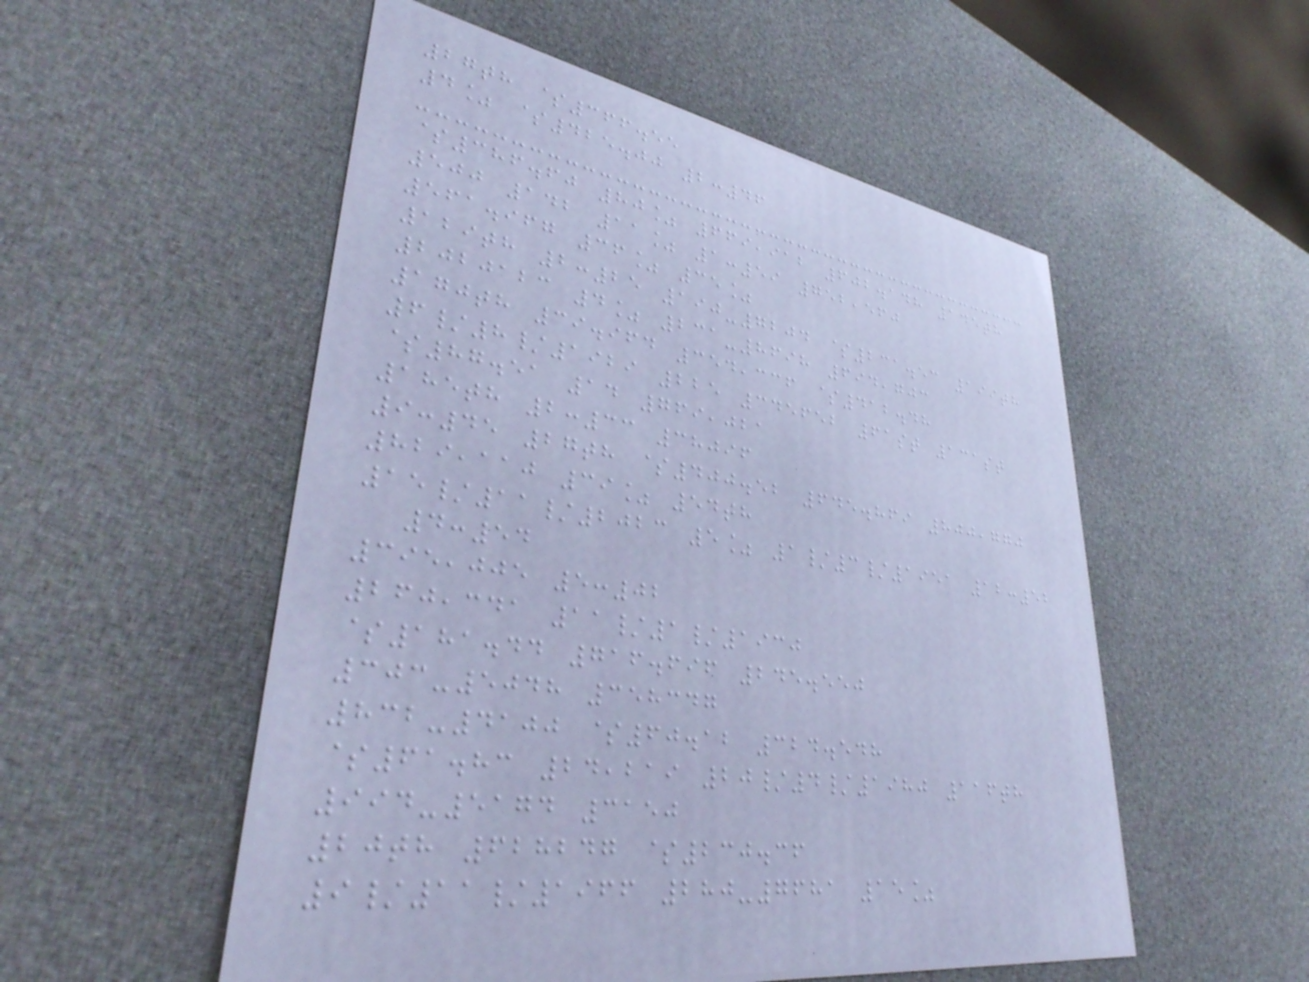27th $366.55
4% $425.00 2:46
$386.60 80% 669,912 602.148 145th
500 142 11% 1:59 752,560
561.967 36% 35%
129th 2:25 190-7204 $231.53 199th
2020123 4% 231-8698 694,703
170th 39.964 354,336 $412.48
6/8/1929 225 345652 61st 131st
$87.51 14 769,021
185th 2:33 38096
9:45 27th $400.52 645.869 800,770
829,110 39% 54th
15/11/2023 5% 1/3/1951 12:52
4:54
395,005 5:02
260,341 11/1/1930
$181.44 716.696 245.550
303-5048 358347
832-4100 $60.12 324.548
$61.83 24,219 20/4/1980 116th
994-5174 3150
20th 628247 $230.36
9/11/1966 280-7681 15%
